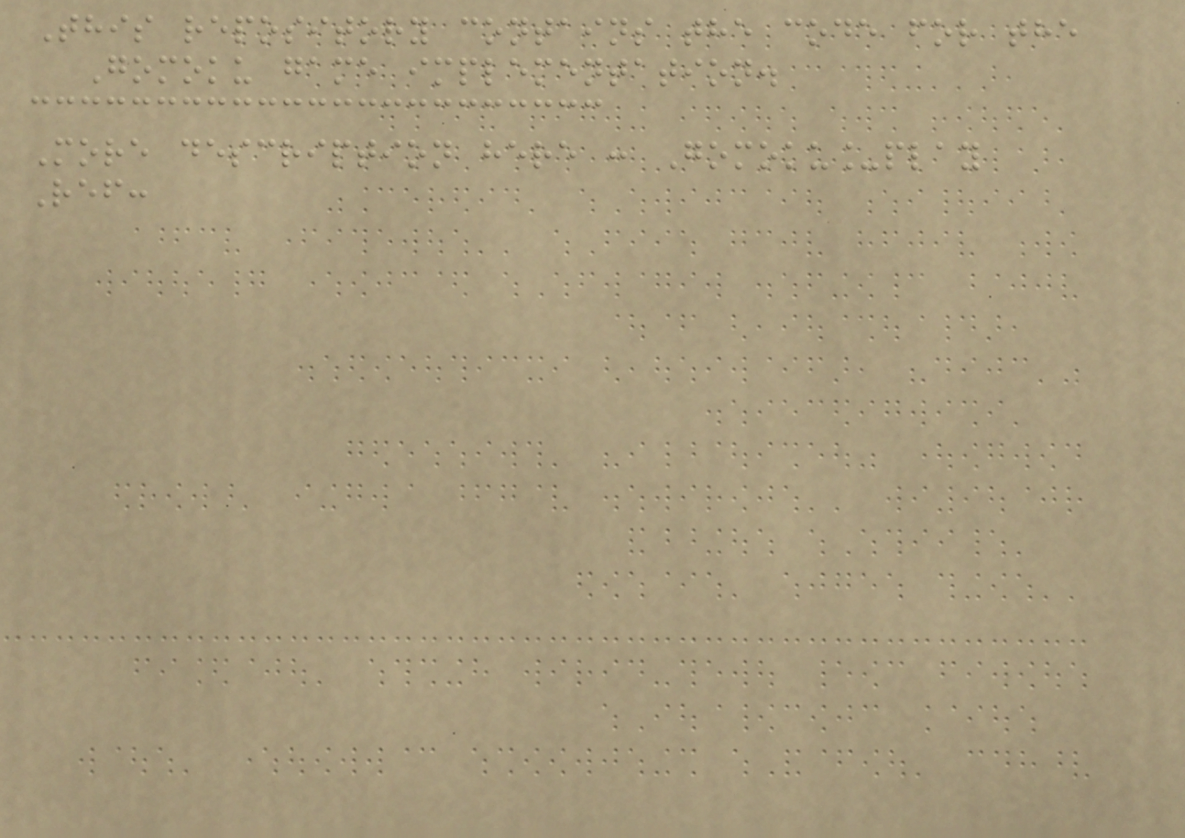This repository contains the code for the
Gomoku game implementation.
More description here : Gomoku_play
Ref:
